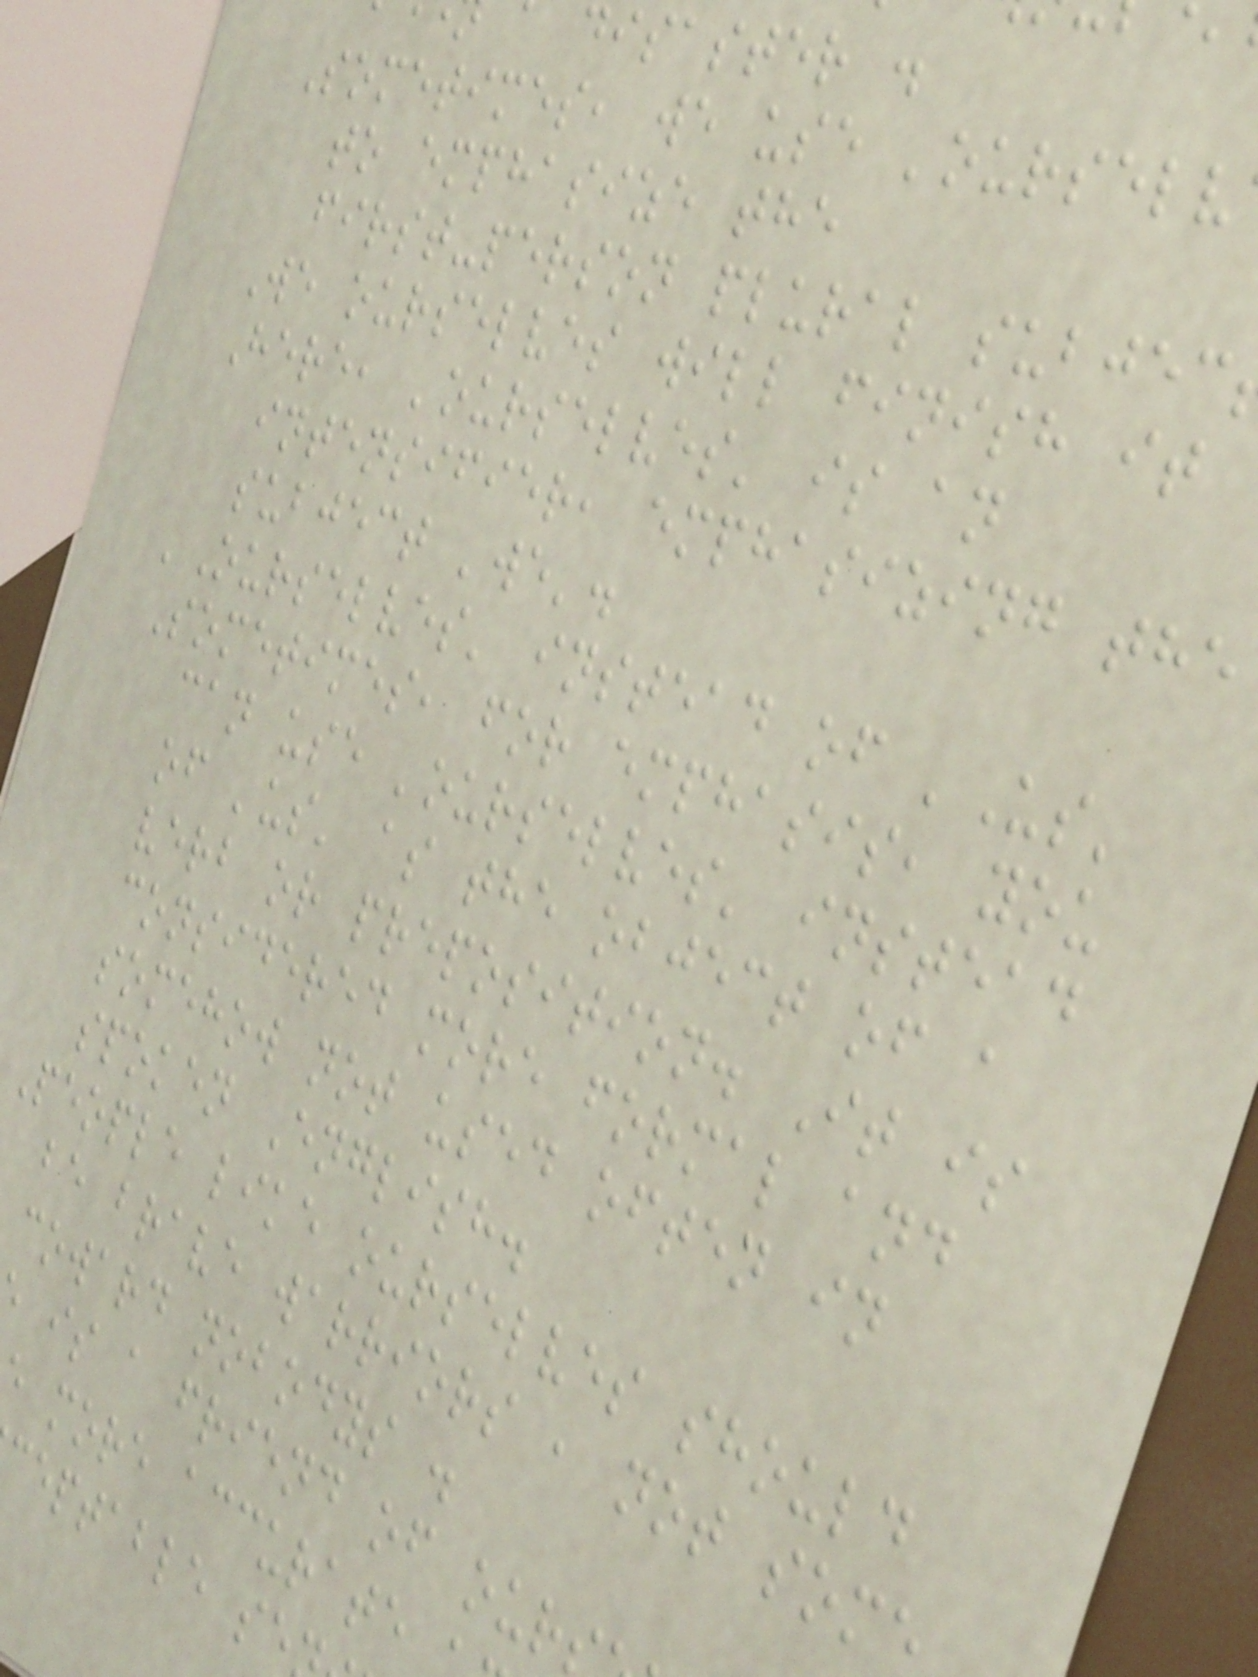disaster .
Sometimes, we use 'ourselv
to emphasize the
first-person plural subjec
We ourselves will finish it
Here, 'ourselves' is an
intensifier, emphasizing the
subject 'we'.
'Ourselves' instead of 'Us'
Sometimes, for emphasis, you
can use 'ourselves' instead
of 'us' as the object of a
verb or preposition. It is
considered more formal and
somehow not used often in
spoken English.
People like ourselves should
be brave warriors , not some
coward nobodys .
is a friend of our
more accurate
ceptable se
